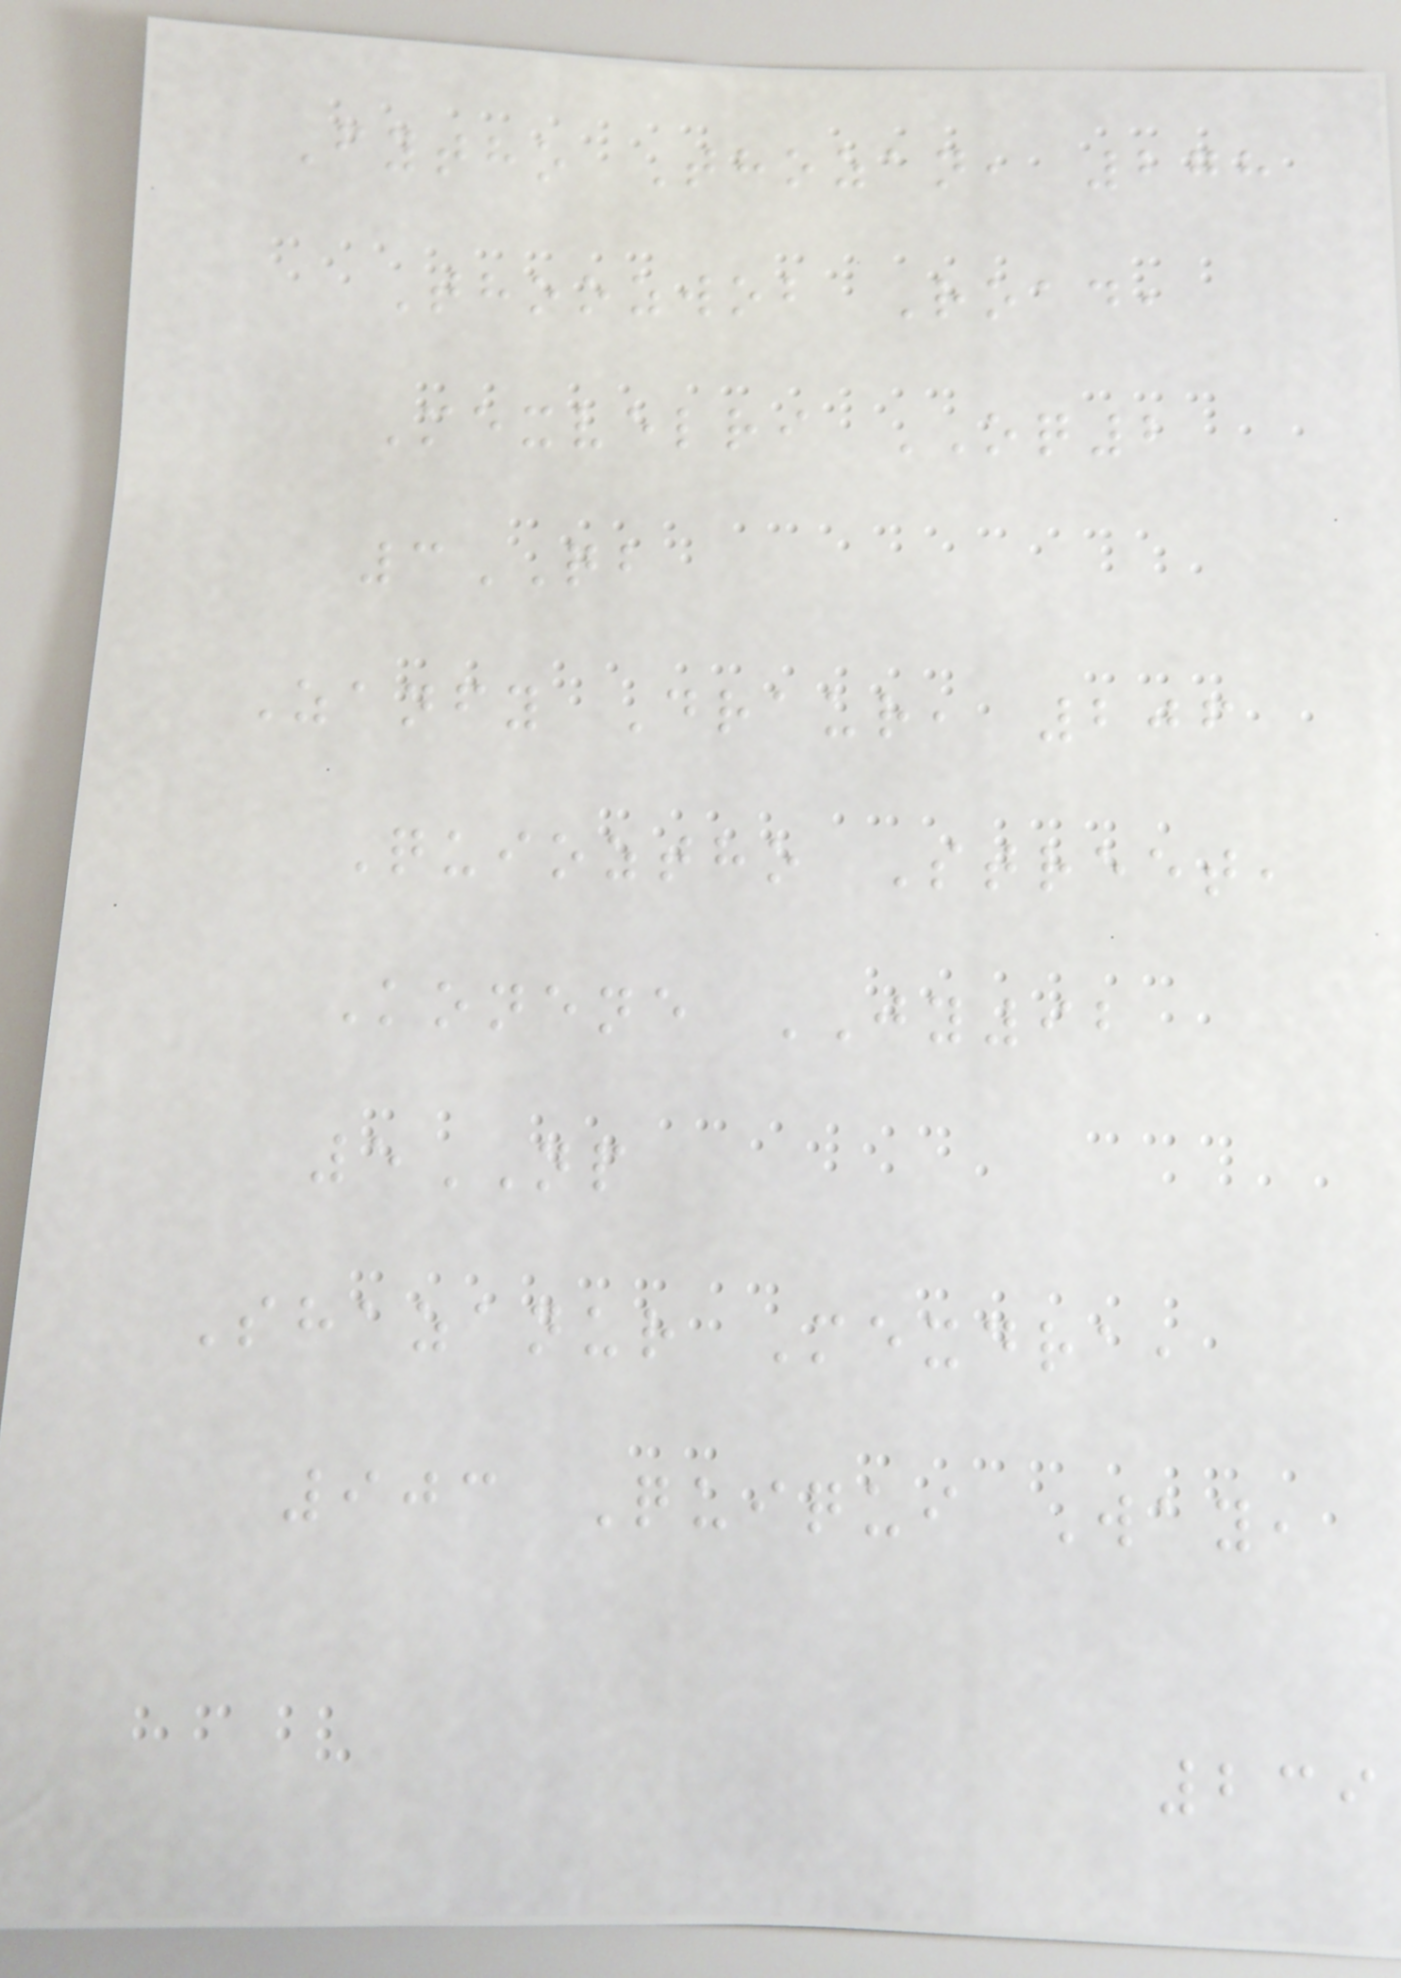Fytho Thozan, 278
Thoozwob Road,
Mexvelri OQ2
3QB
Zanfy Draur, 206
Quioztho Street,
Konene JY92
5NP
Shazanur Mexdra,
903 Quiqui Way,
239
